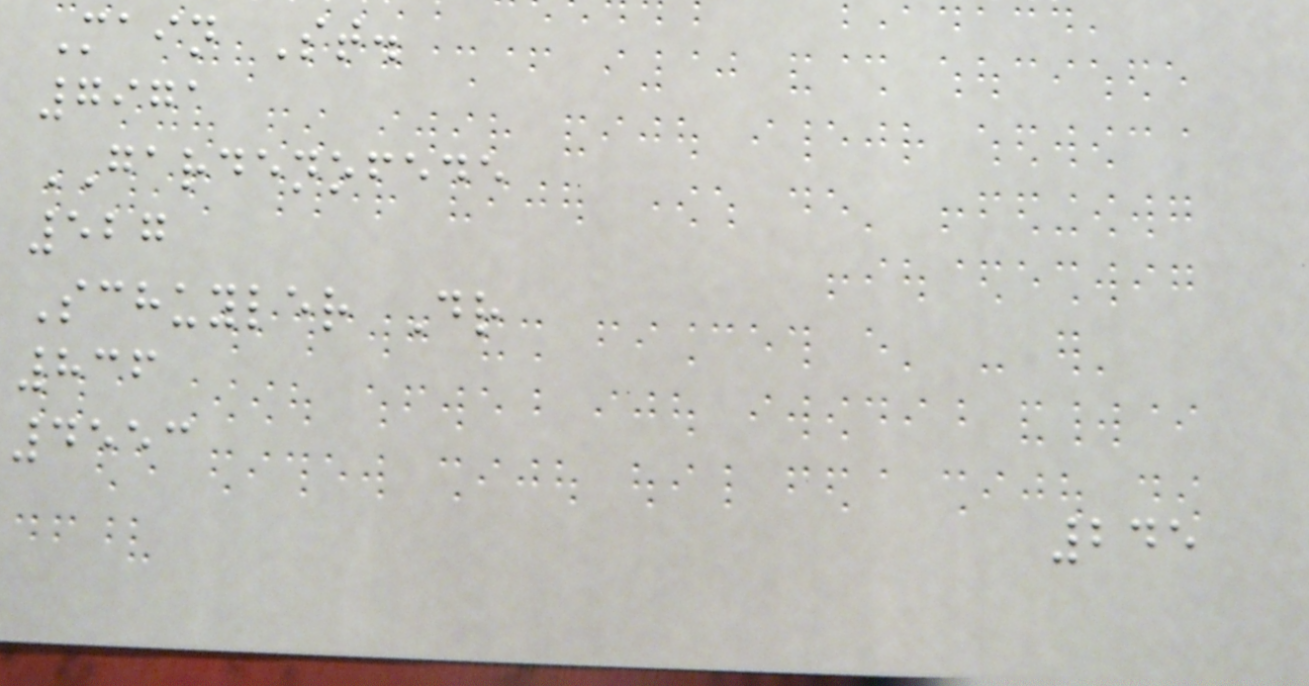Main St.
7971
GARDENOFEDE
527
Schuyler Dr
836
4553
245
